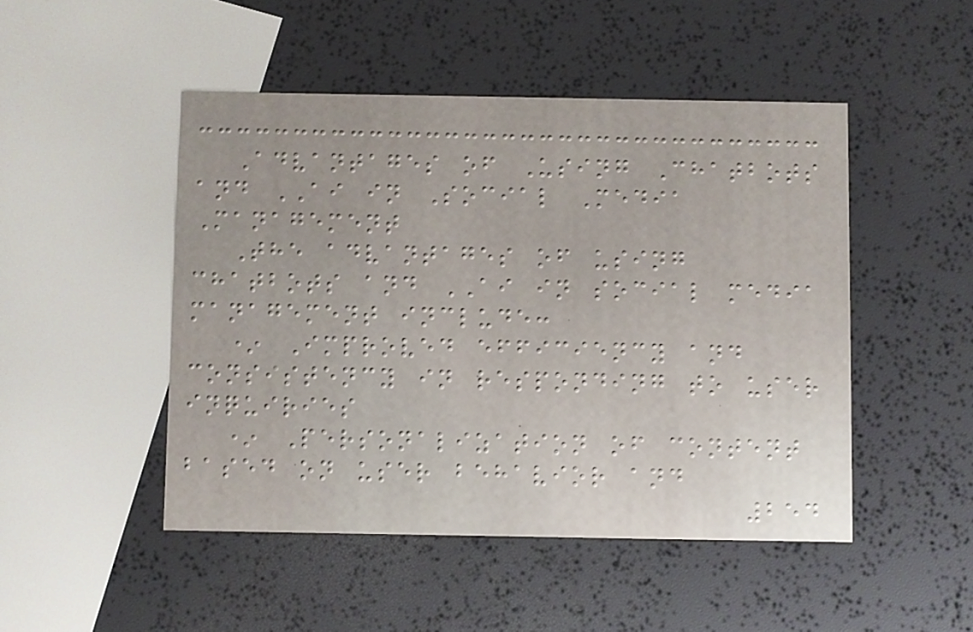Advantages of Using Chatbots
and AI in Social Media
Management
The advantages of using
chatbots and AI in social media
management include:
* Improved efficiency and
consistency in responding to user
inquiries
* Personalization of content
based on user behavior and
254
